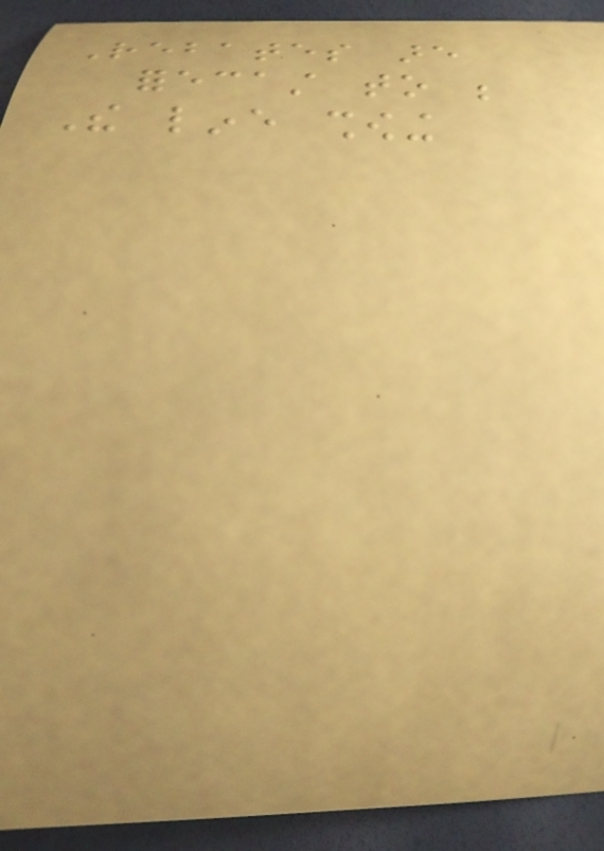Rebates are
forecast to be
The line showing
